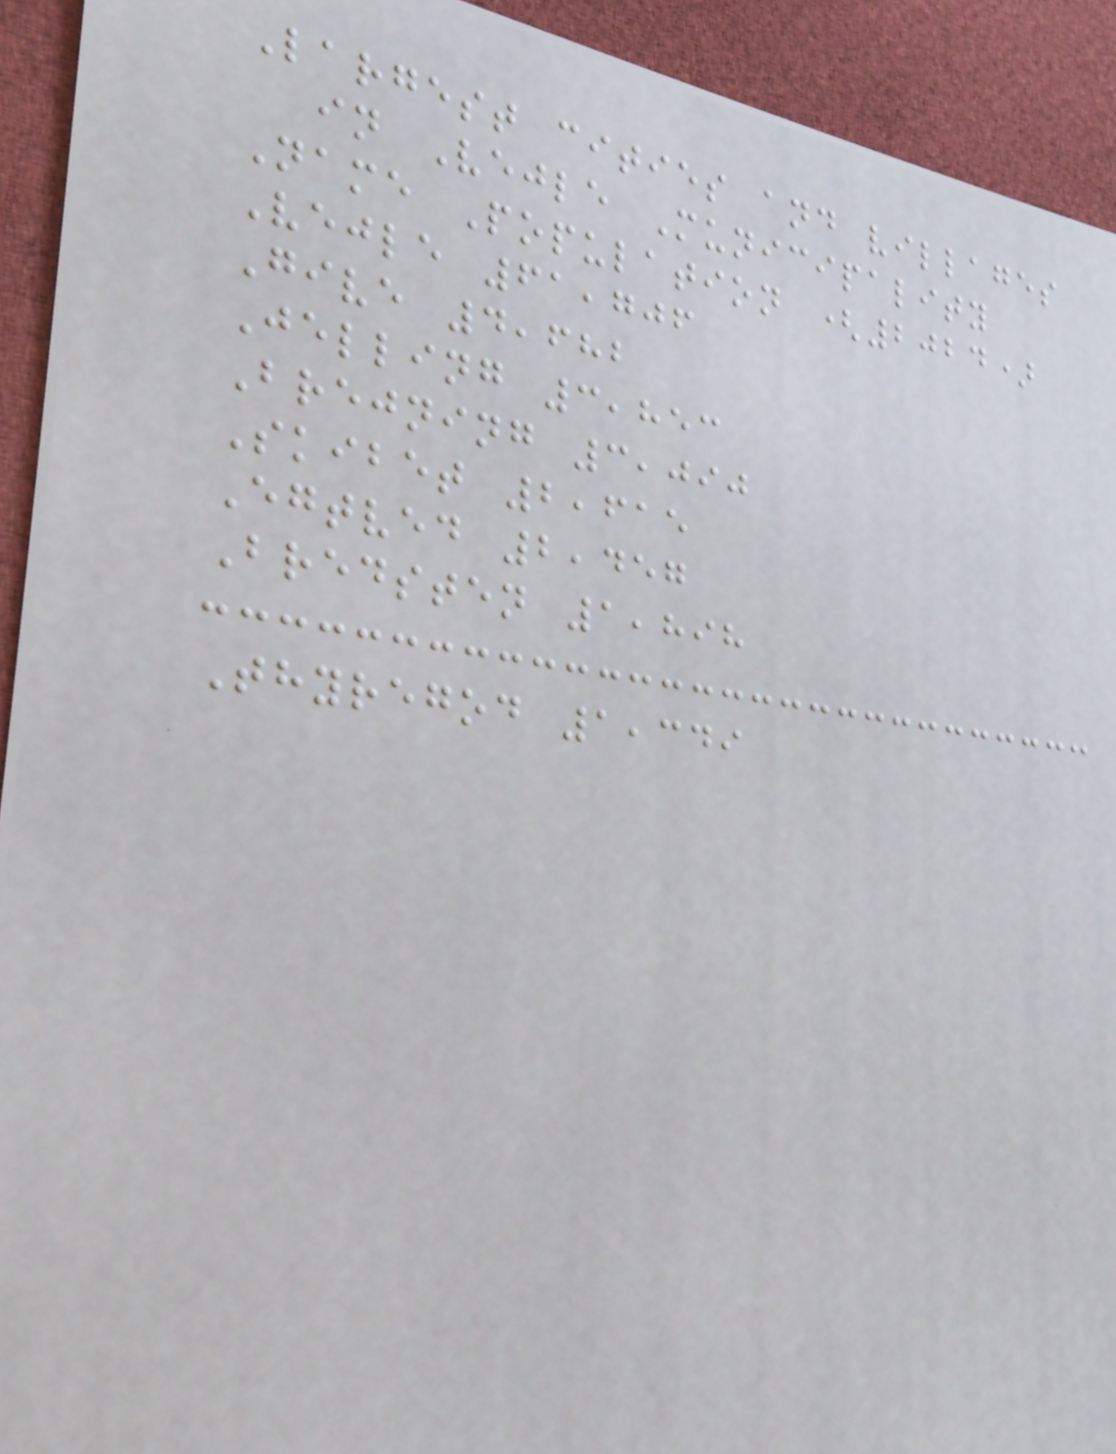Largest cities and villages
in Vejle Municipality
Name Population (2024)
Vejle 61,706
Give 4,682
Jelling 3,853
Brejning 3,090
Skibet 2,615
Egtved 2,457
Bredsten 1,898
Thyregod 1,349
